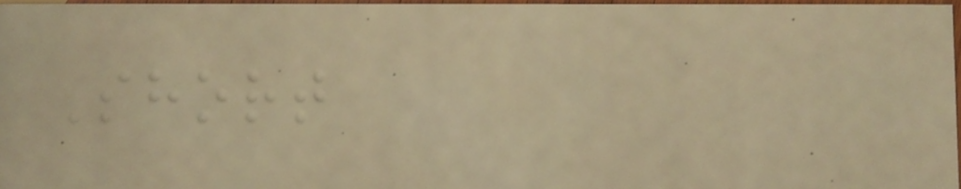Short
